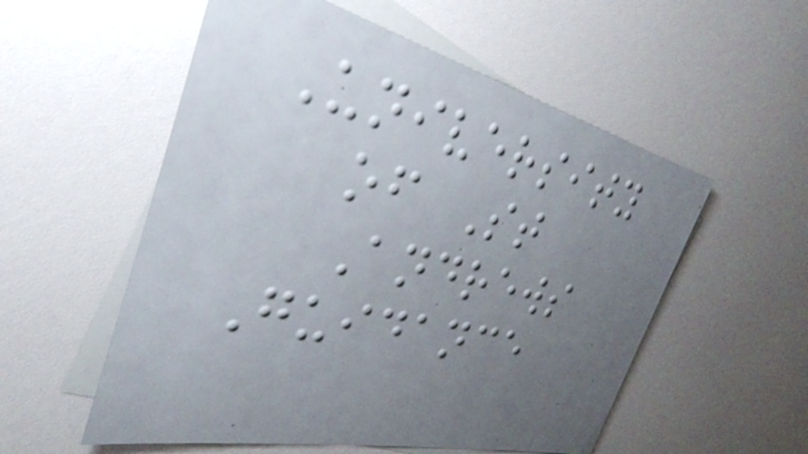University
of St
Andrews
Guidance
